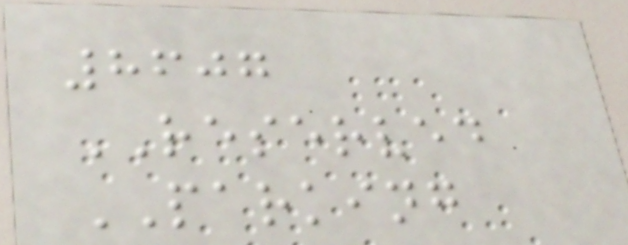8607
RESERVED
PARKING
